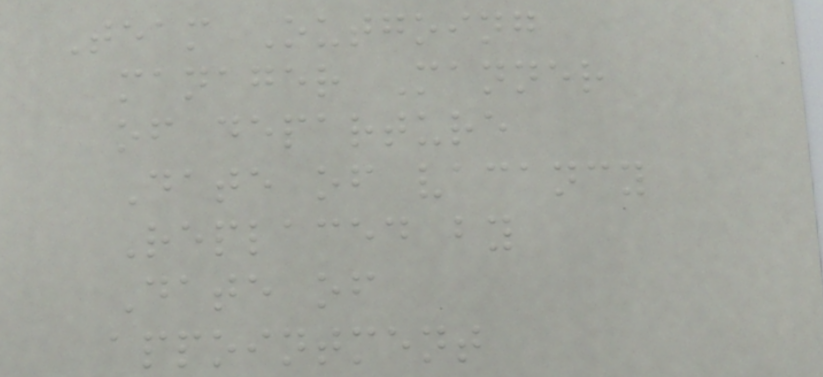Team Outgoing
manager Manner
of departure
Date of vacancy
Replaced by
Date of
appointment
